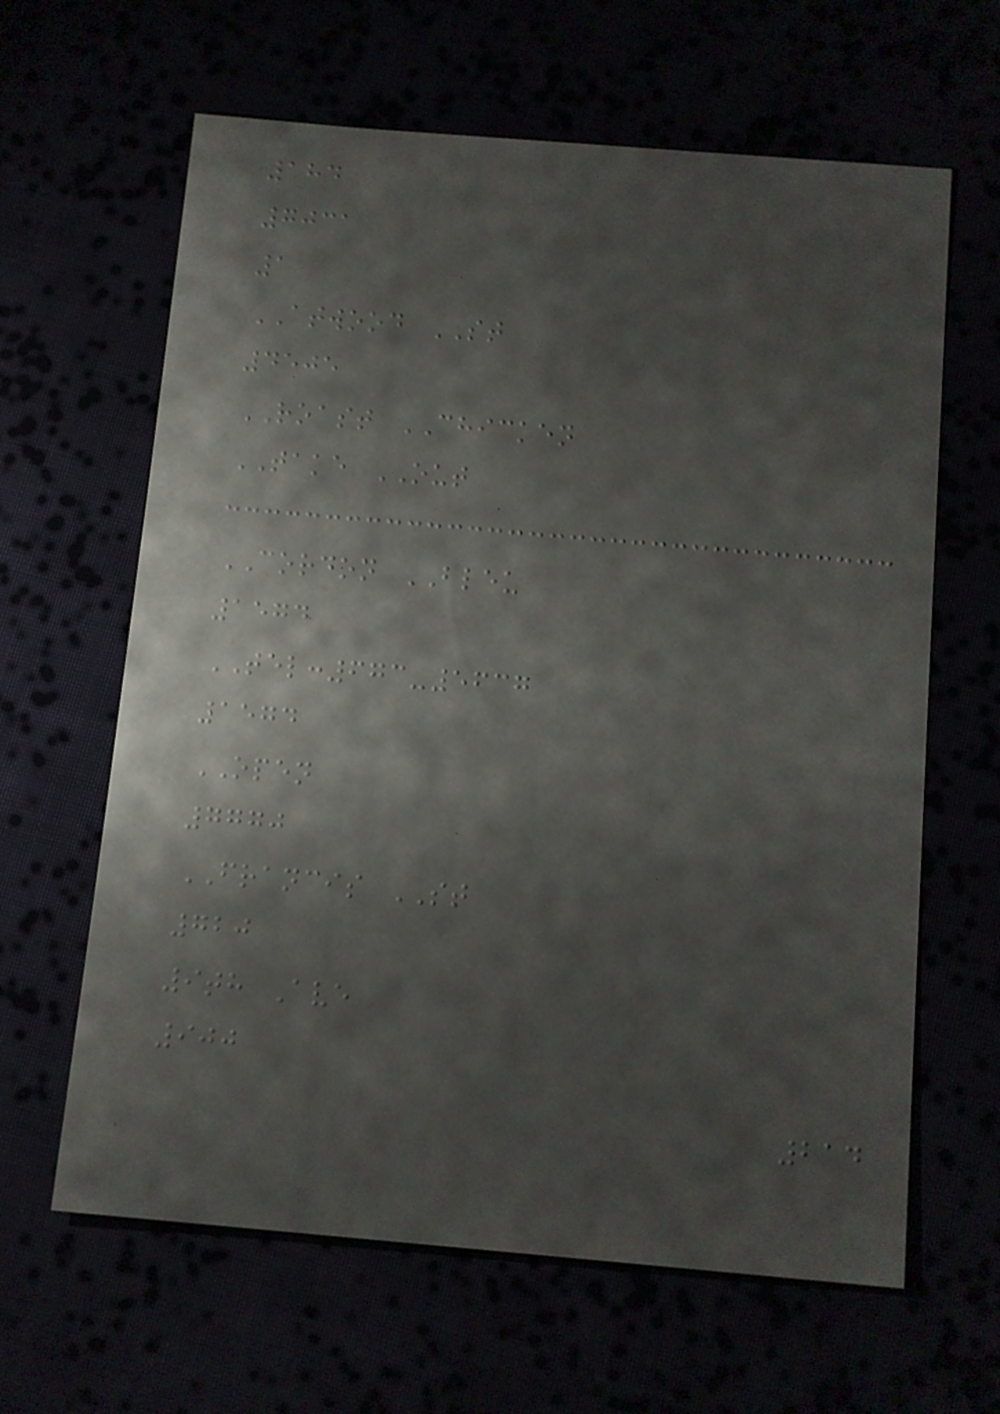184
7031
1
ATWOOD ST
4505
ROAST CHICKEN
TAKE OUT
CORDON BLEU
1574
TEL:673-5637
1574
OPEN
7770
FRANCIS ST
720
9th Ave
900
214
